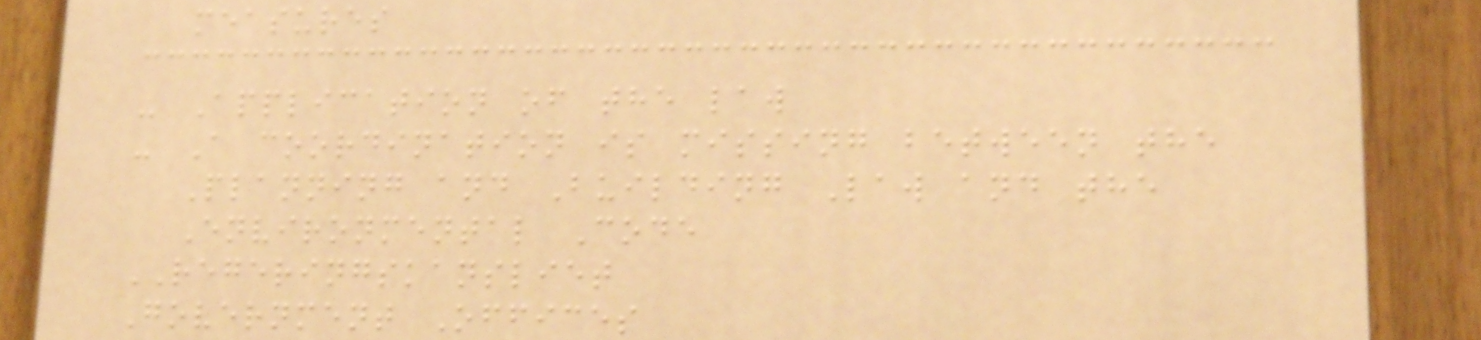measures
- Application of the law
- A coordination is missing between the
Planning and Building Law and the
Environmental Code
REGERINGSKANSLIET
Government Offices
